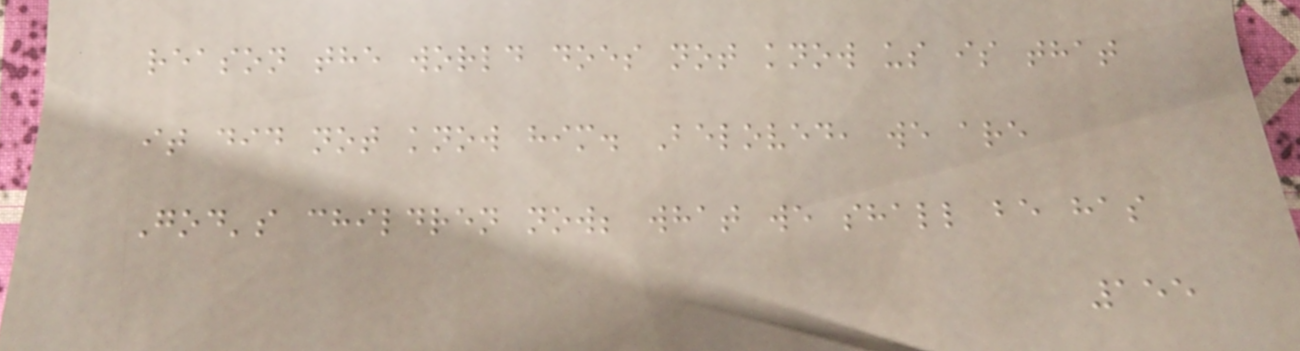reason the world does not know us is that
it did not know him. Beloved, we are
God's children now; what we shall be has
155
